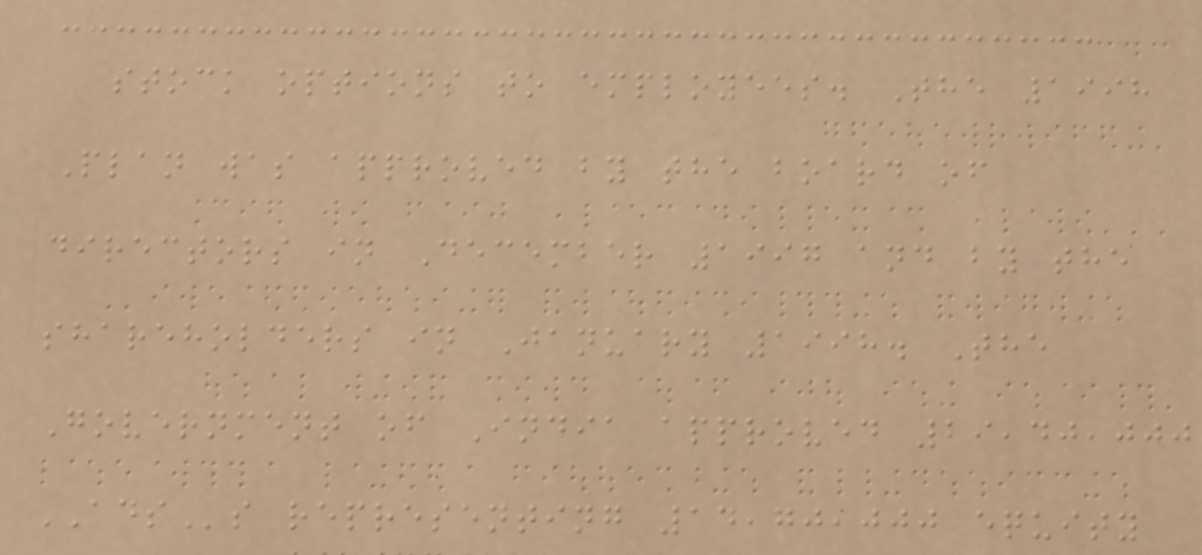stock options to employees. The 1998
Plan was approved by the board of
directors in December 1997 and by the
shareholders in January 1998. The
Government of India approved 29,40,000
ADSs representing 14,70,000 equity
